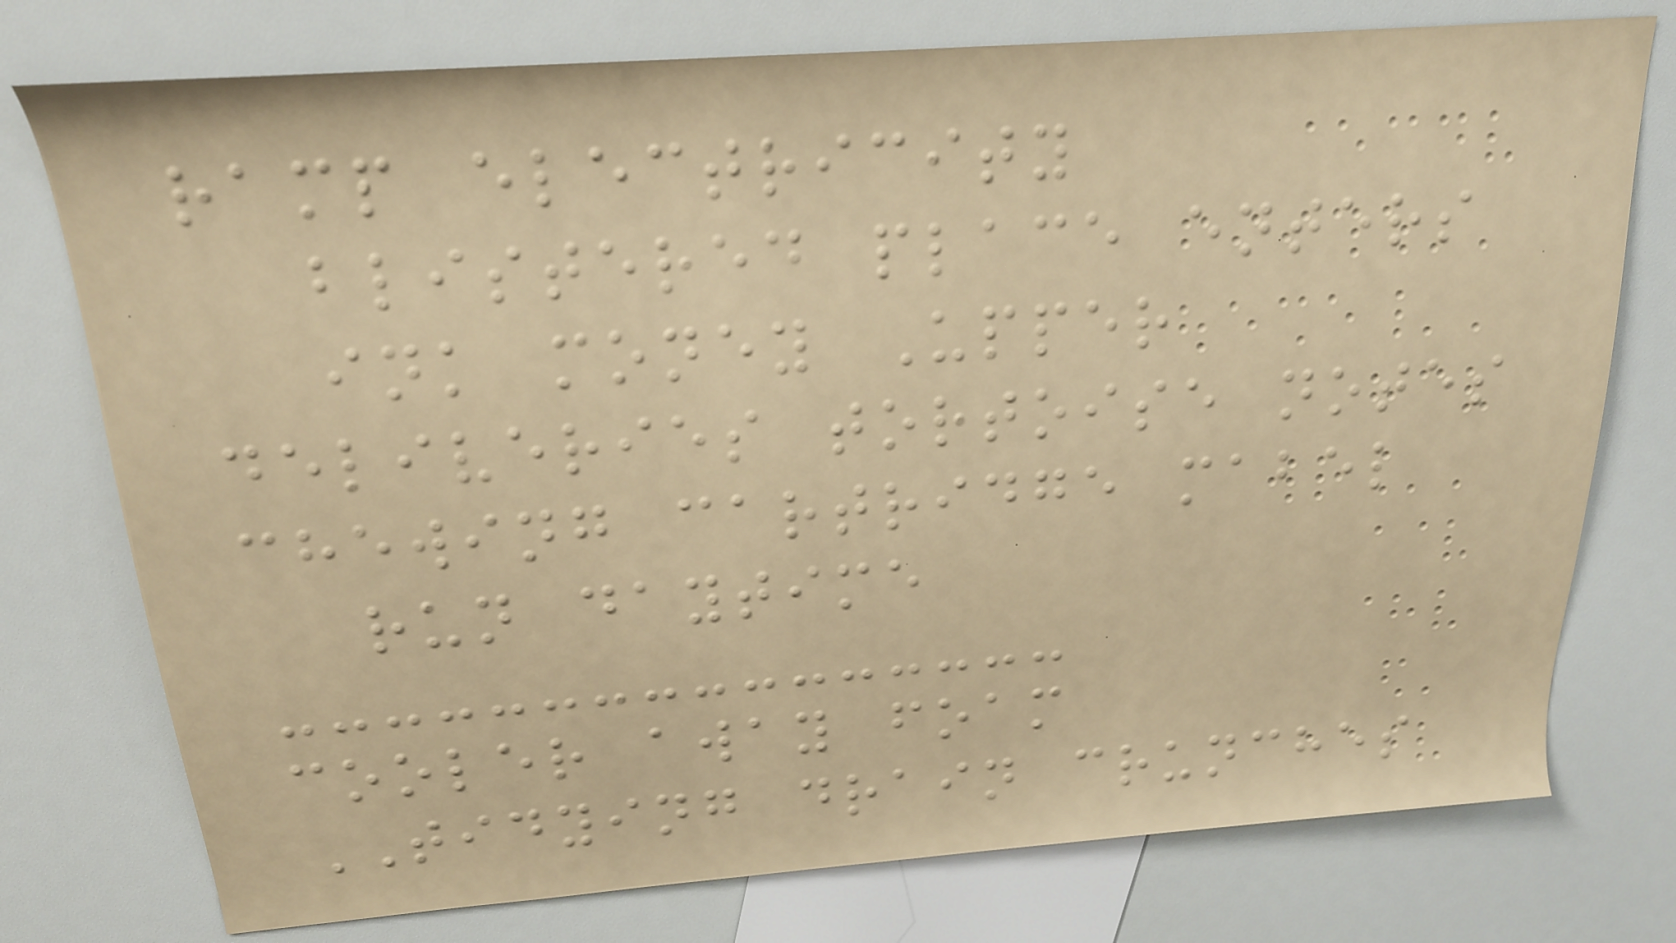ramp electricity
blistered place enters
ink money Upper
deliveries tortoise notes
chewing cartridge mabel
run daytime
cooler away foam
TIDYING drain crunches
